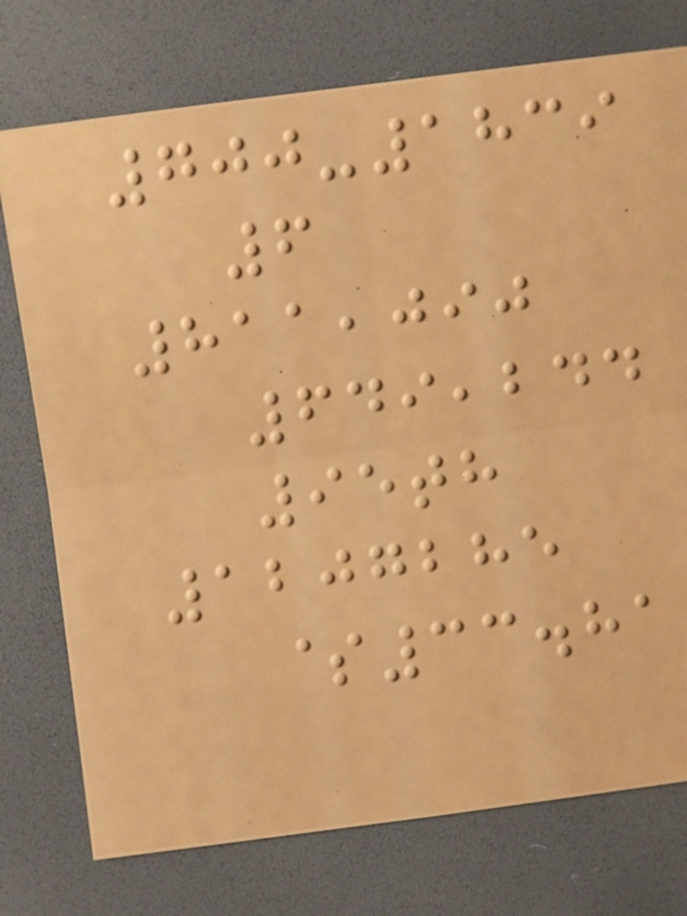700-1839
6
811,090
649,244
95th
1207285
$33.81
